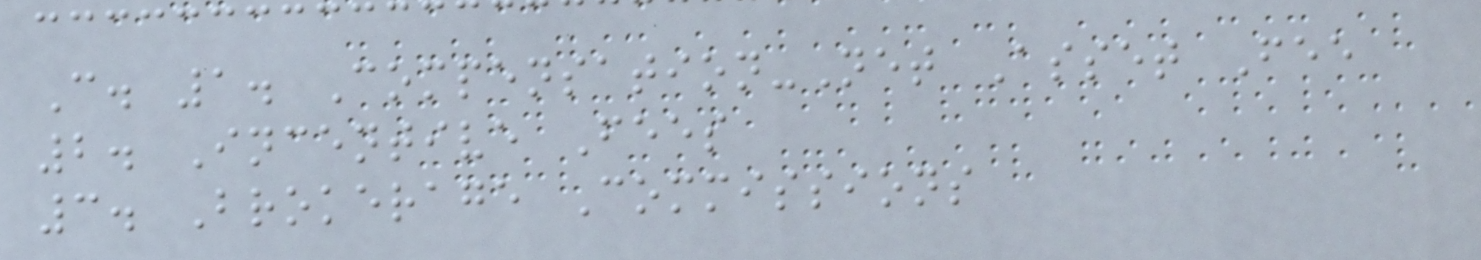C. 1. Compensation-Net Asset Fee
2. Incentive Fees
3. Brokerage Commissions
